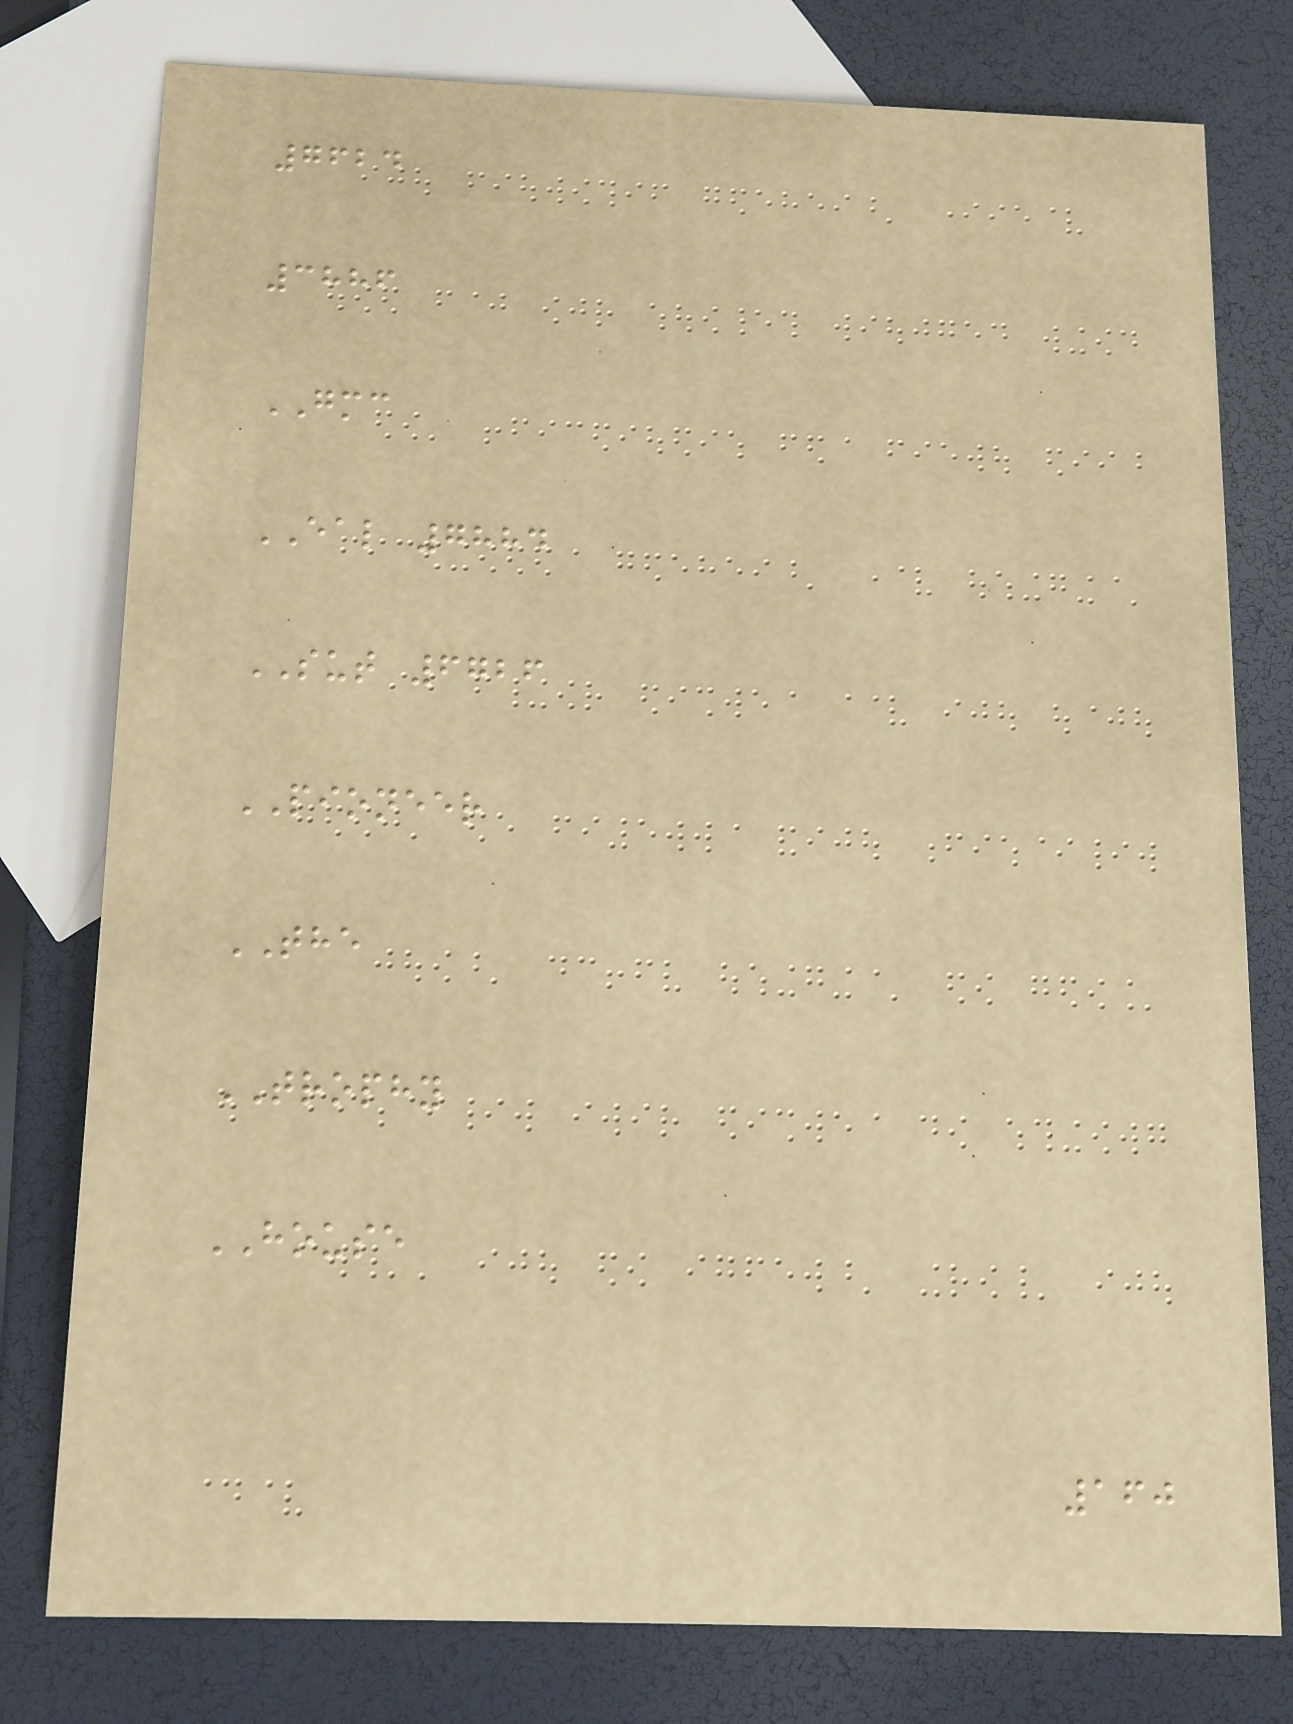7624
3886
GMC
EAL 7884
SUT 6726
PIONEER
THE
TROPHY
HOUSE
160
